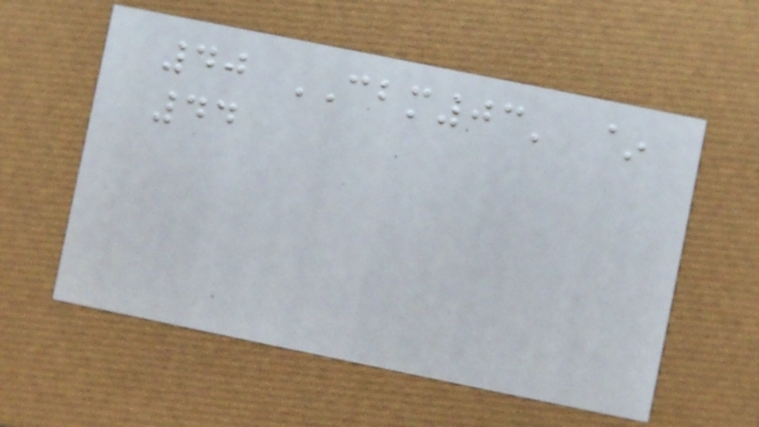40 CBM03' ~
44
